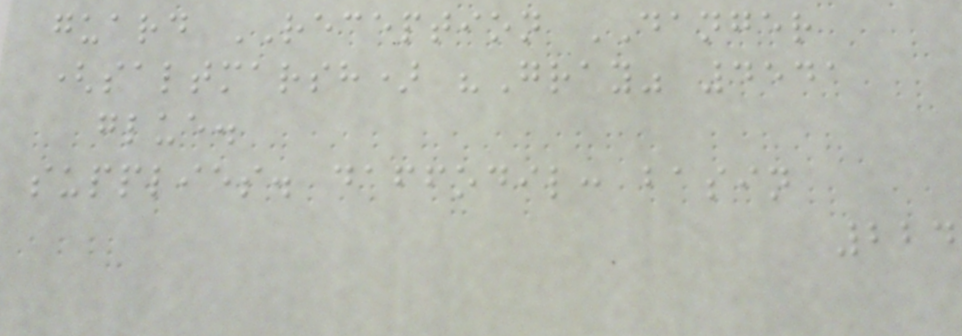guard RECEPTION DANGER
(saltmarsh) "Gray" 4541
glue.
supplies. daffodil: basin
224
